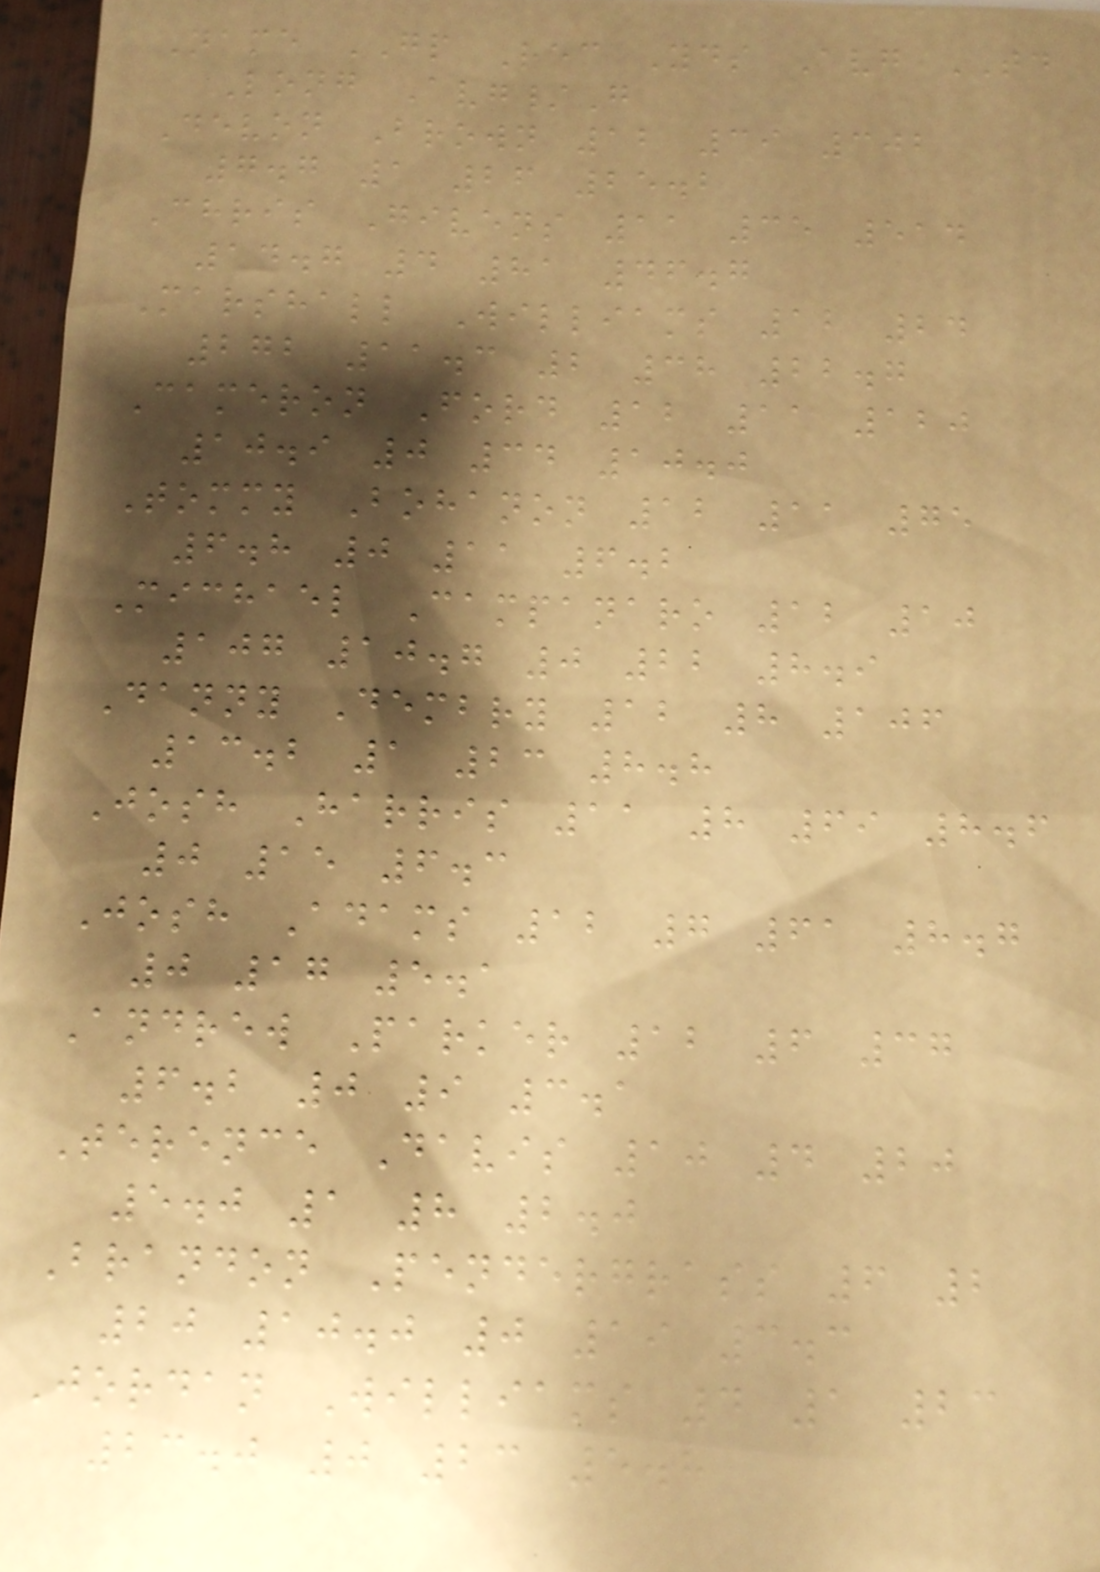Name GP Rec Yds Avg TD
Long Avg/G
Devon Brown 12 39 302
7.7 1 26 25.2
Chris Givens 11 35 514
14.7 4 81 46.7
Marshall Williams 12 24
272 11.3 2 38 22.7
Cameron Ford 12 11 120
10.9 0 34 10.0
Tommy Bohanon 12 11 75
6.8 0 11 6.2
Michael Campanaro 12 10
107 10.7 0 22 8.9
Danny Dembry 12 8 106
13.2 1 23 8.8
Josh Harris 11 8 69 8.6
0 15 6.3
Josh Adams 12 7 61 8.7
0 17 5.1
Andrew Parker 12 6 37
6.2 0 9 3.1
Terence Davis 10 4 20
5.0 1 8 2.0
Brandon Pendergrass 6 2
20 10.0 0 19 3.3
Jordan Williams 4 1 23
23.0 0 23 5.8
